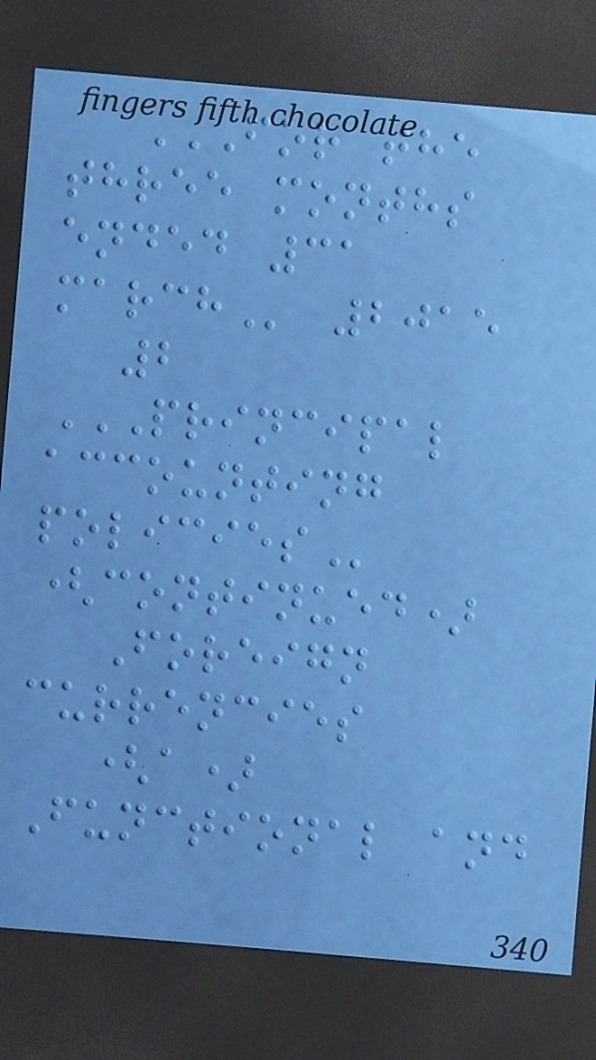FOR THE
THREE MONTHS
ENDED 31
MARCH 2015
2
PRINCIPAL
ACCOUNTING
POLICIES
(continued)
Foreign
currencies
(a)
Functional and
